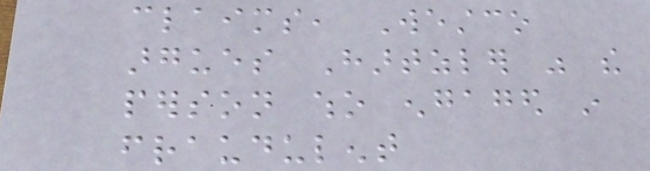claims, Westco
argues Hartzler was the
person who engaged in
fraudulent
